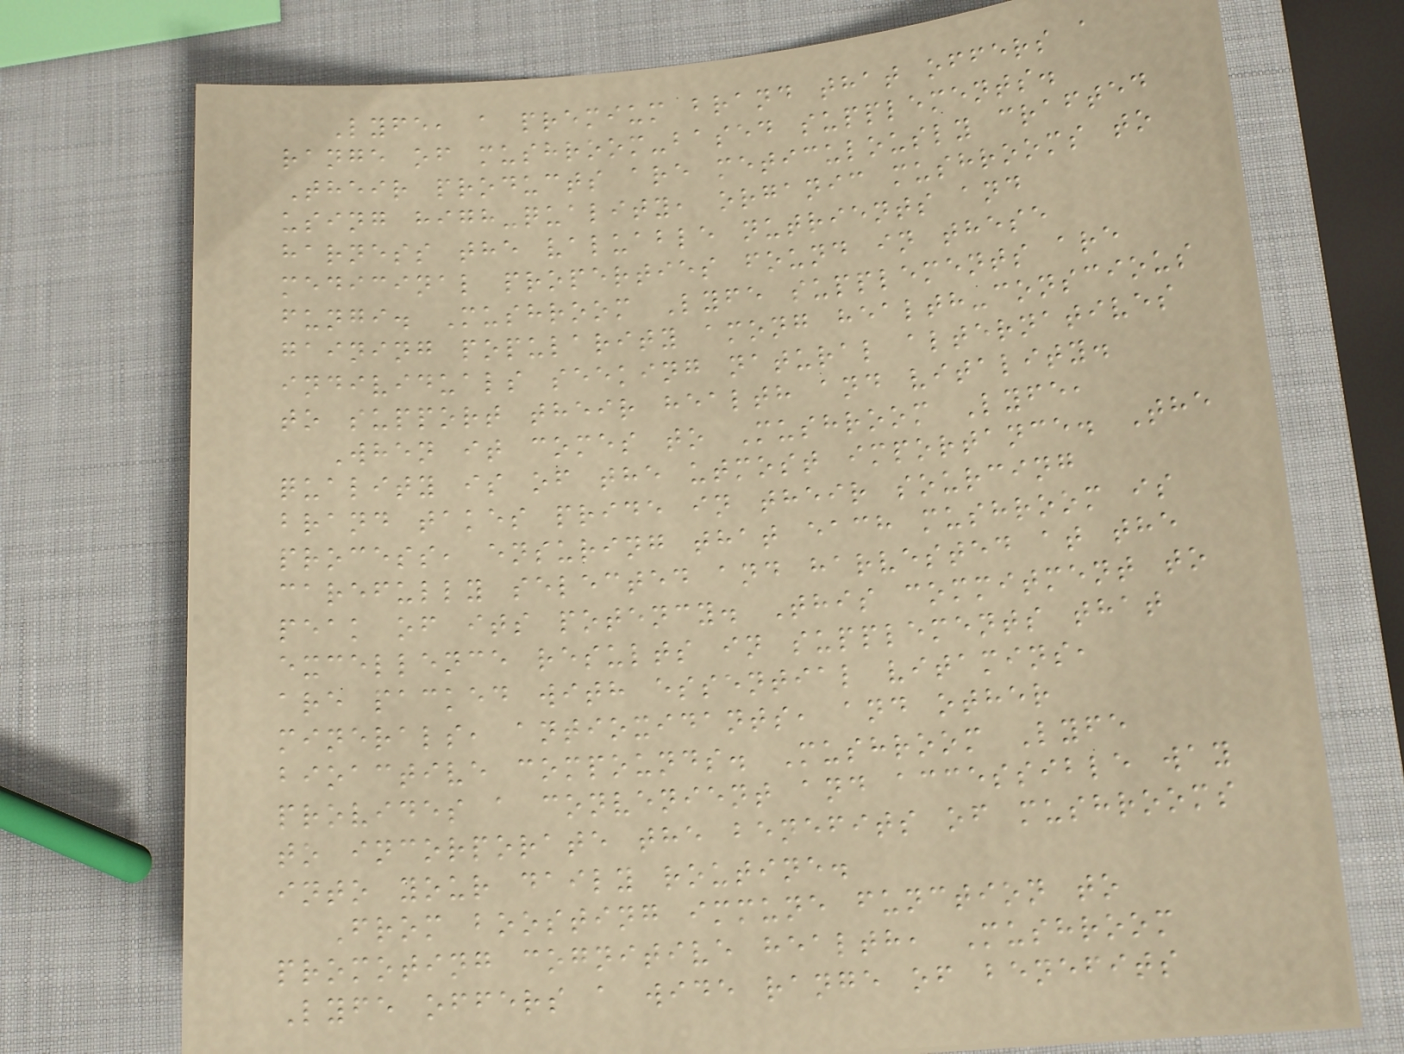Lyfe, a premium brand that offers a
range of mushroom-based supplements.
Their products are meticulously crafted
using high-quality, organic mushrooms to
harness the valuable nutrients and
medicinal properties found in these
fungi. Mushroom Lyfe supplements are
gaining popularity among health-conscious
individuals seeking natural alternatives
to support their health and vitality.
When it comes to Mushroom Lyfe,
quality is of the utmost importance. The
brand takes pride in their sourcing
process, ensuring that each mushroom is
carefully selected and harvested at the
peak of its potency. This commitment to
excellence results in supplements that
are packed with essential vitamins,
minerals, antioxidants, and other
bioactive compounds. Mushroom Lyfe
provides a convenient and accessible way
to incorporate the benefits of mushrooms
into your daily routine.
From boosting immune function to
promoting cognitive health, Mushroom
Lyfe offers a wide range of benefits
